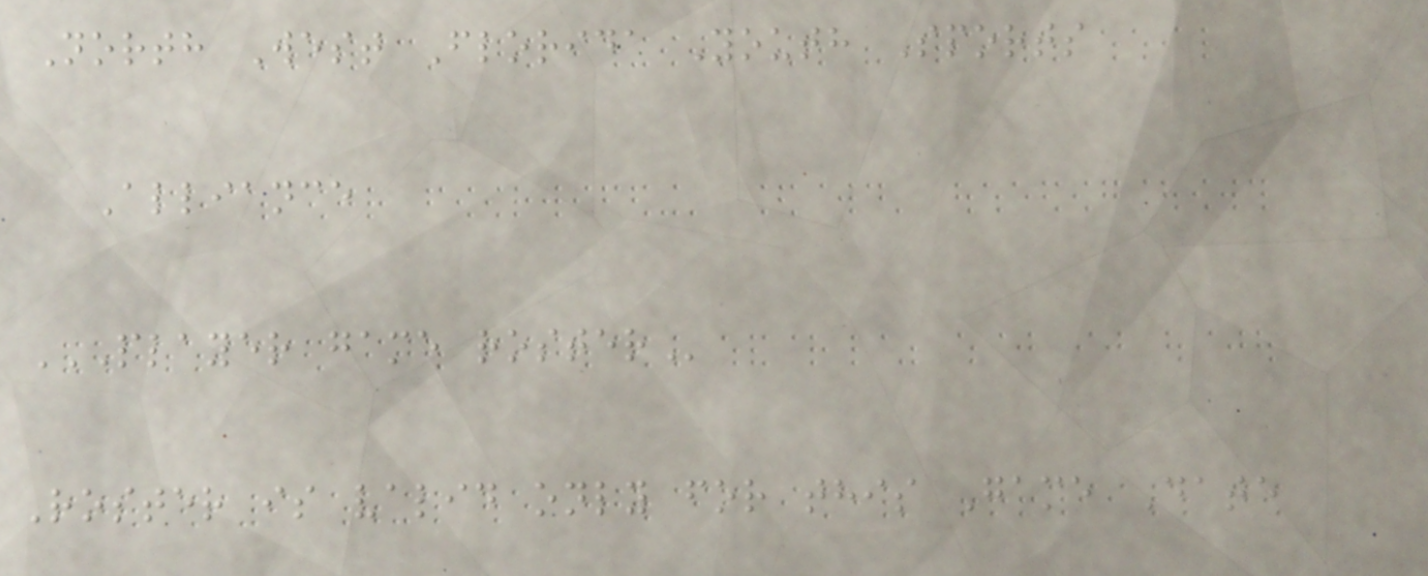North West Florida Youth Sports
Alliance
PLAYER GAME ROSTER
Roster is valid only for this Game Date
